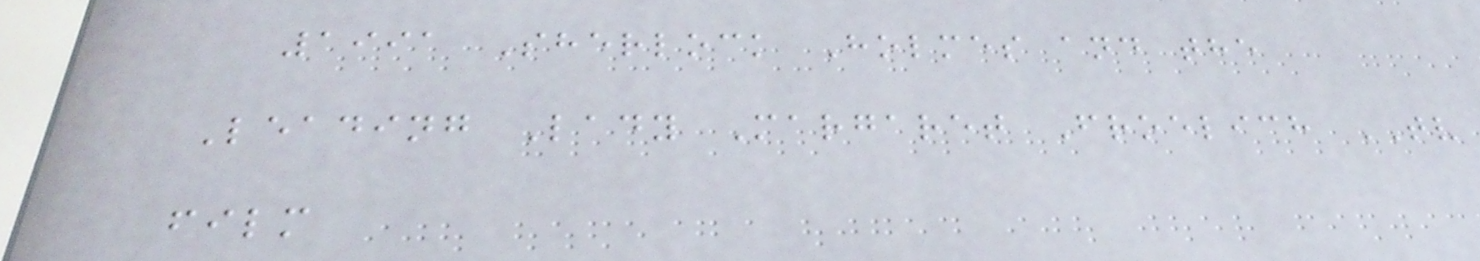1991 Sherlock Holmes and the
Leading Lady Margaret Froelich TV
film
